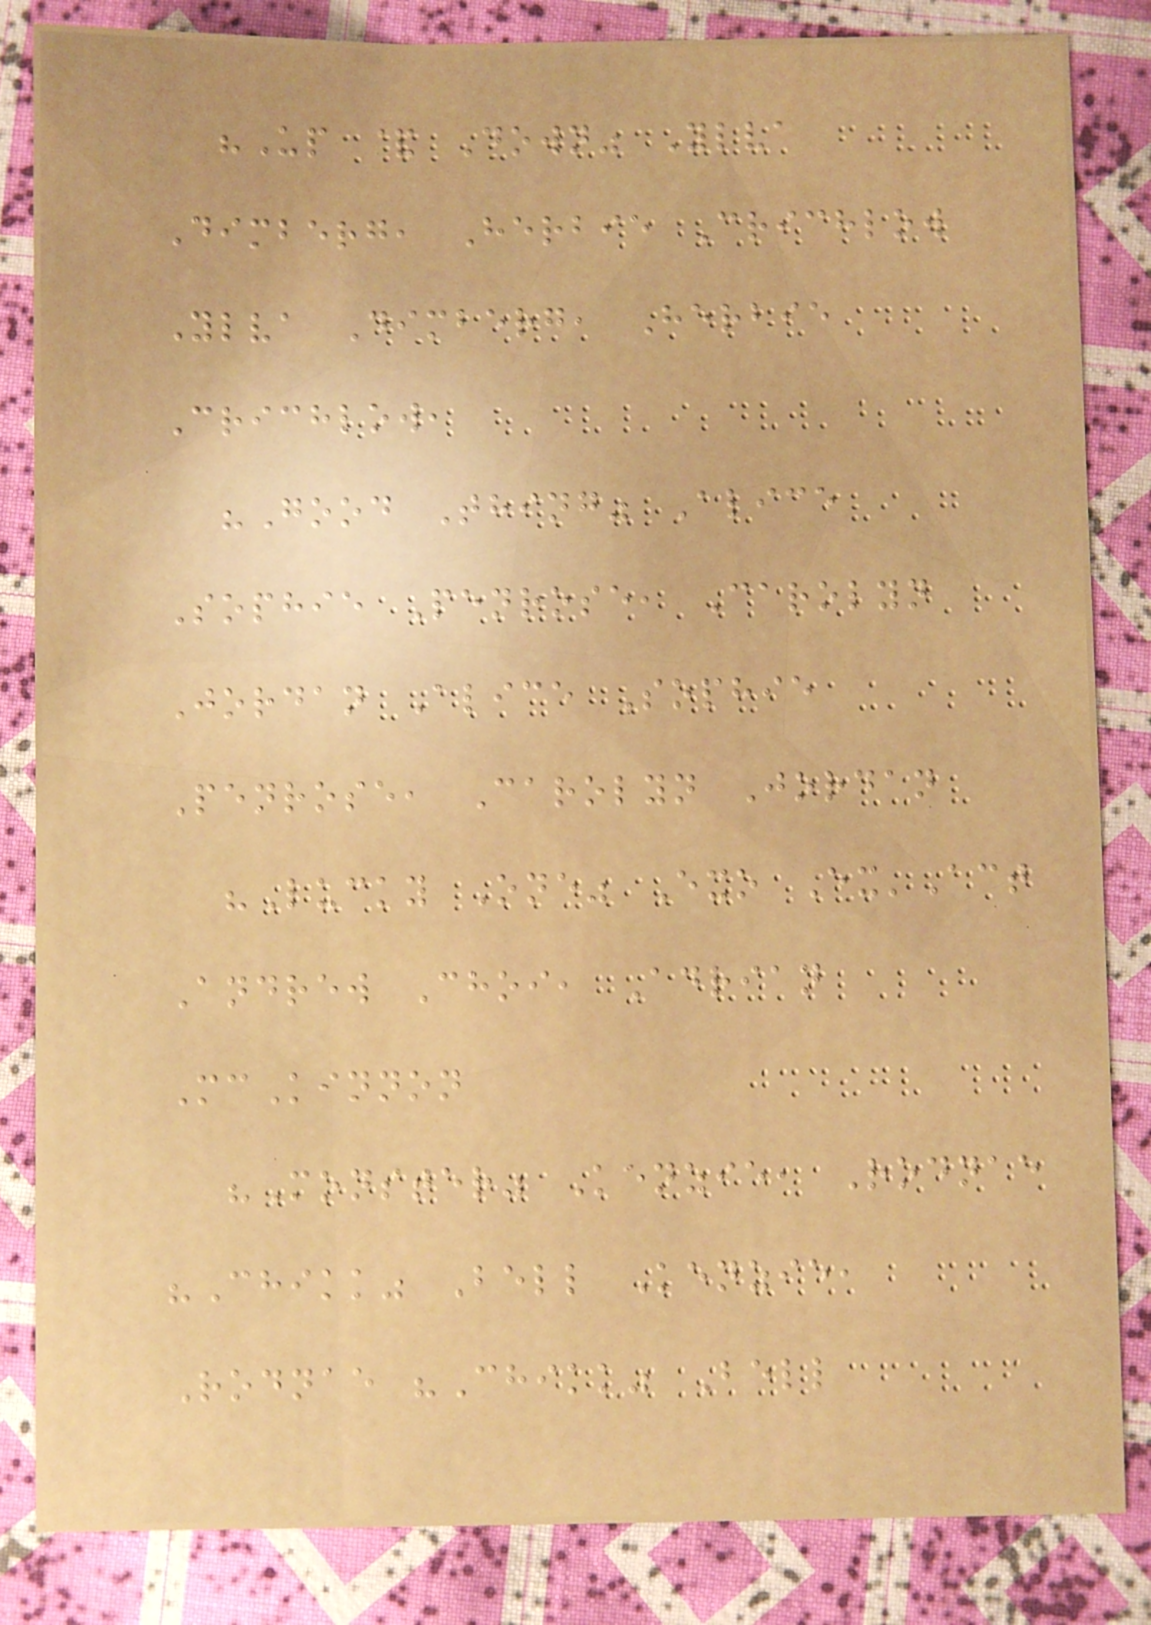"Up & Down" Ylva
Dimberg, Herbie Crichlow
Ylva Dimberg, Herbie
Crichlow,
"Good Thing" Alice
Sophie Penrose, Carolyn
Jordan Alice Sophie
Penrose, Carolyn Jordan
"Lucky One" Exo Ex'Act
Andrew Choi, Adrian
McKinnon
"Monster" Kenzie, Rodnae
"Chikk" Bell Kenzie,
Rodnae "Chikk" Bell
